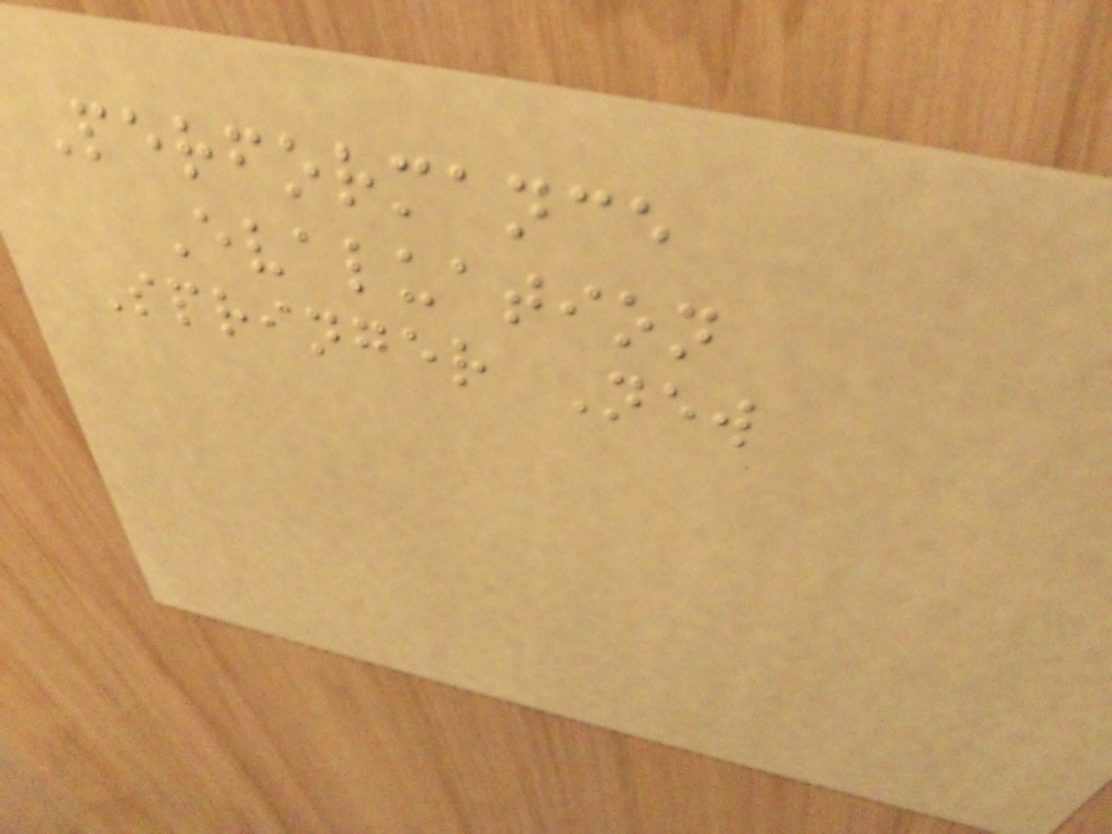Performance
Evaluation
Springer New
